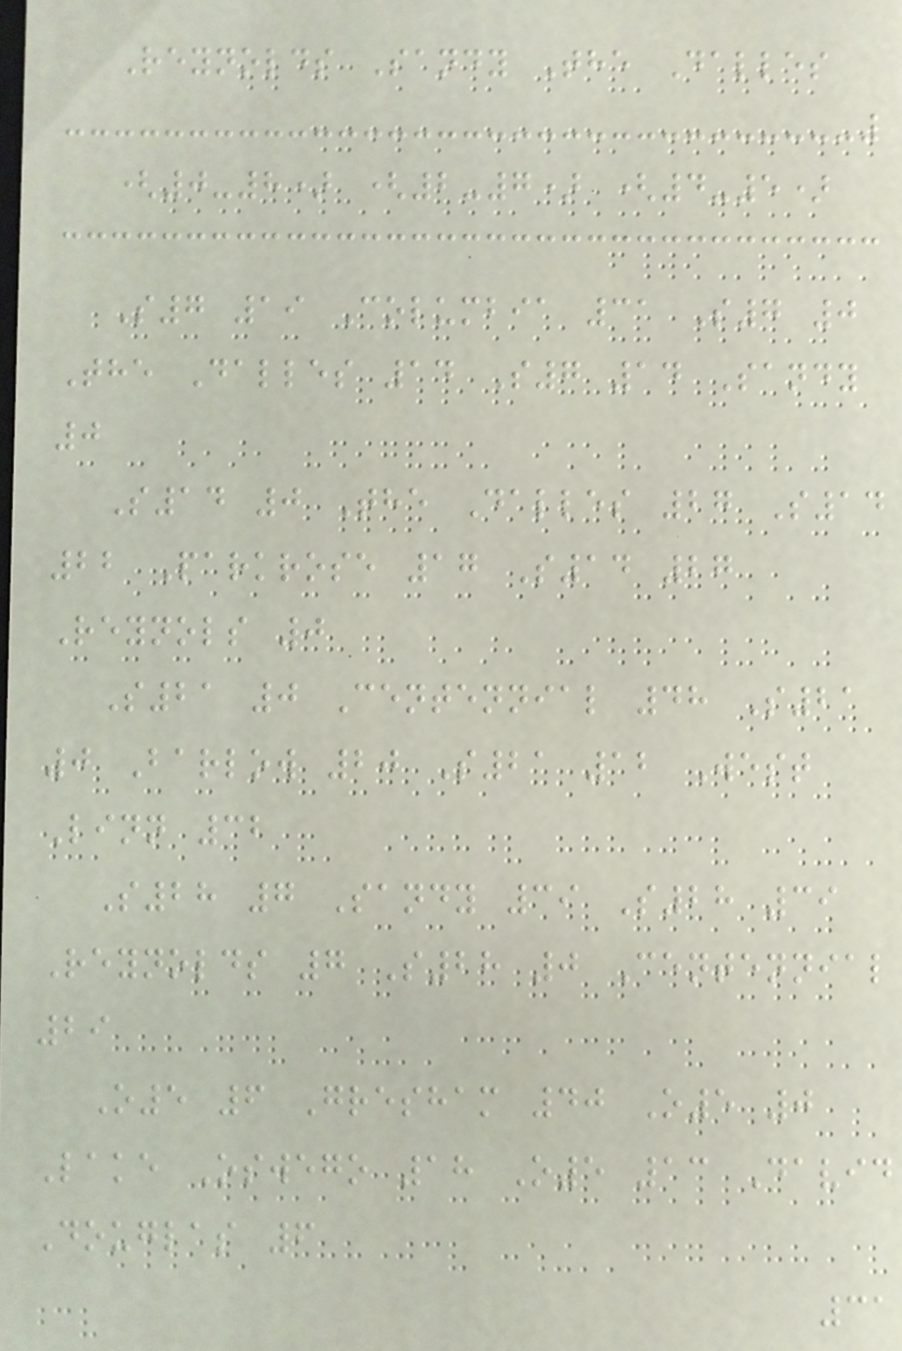Reynolds Sandy The Dalles
(0-8) (2-7) (4-5)
S7 19 Columbia 31 S7 0
The Dalles 14 S7 14 Sandy
0
S14 0 The Dalles 27 S14
22 Parkrose 17 S14 27
Reynols 0
S21 0 Centennial 48 S21
0 Barlow 20 S21 12 West
Linn 32
S28 7 Sandy 39 S28 39
Reynolds 7 S28 0 Centennial
29
O5 6 Gresham 40 O5 0
Lake Oswego 18 O5 13 David
Douglas 6
31
